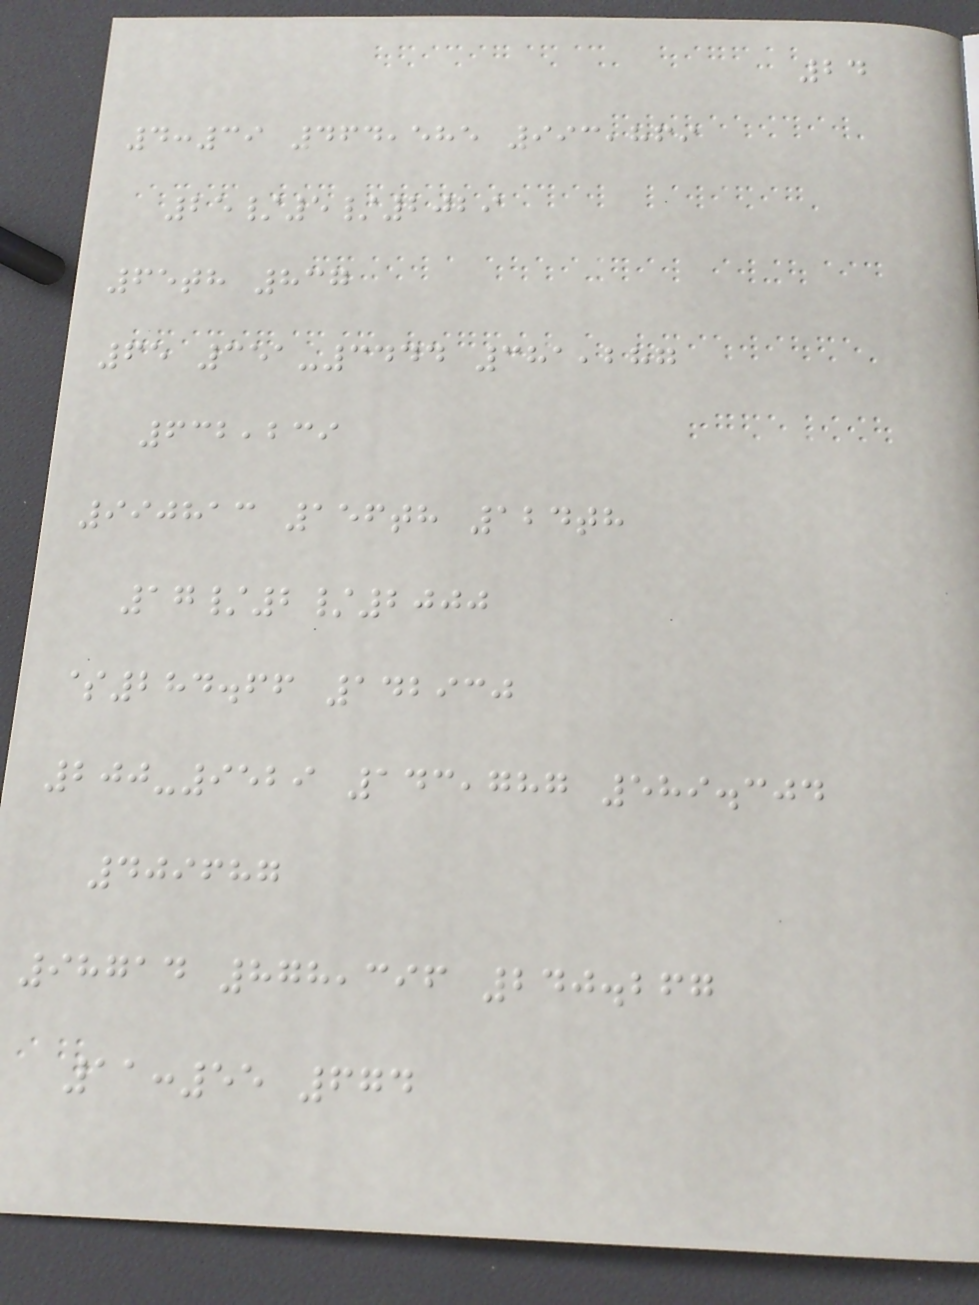24
4:39 464,585 993,869
25/5/2029
65th 837
65 351-3444 381,287
632,239
990813 156th 124th
17/2/2000
$284.66 142930
200-9529 143,787 589.304
409687
98714 878,396 240.267
11:55 674
